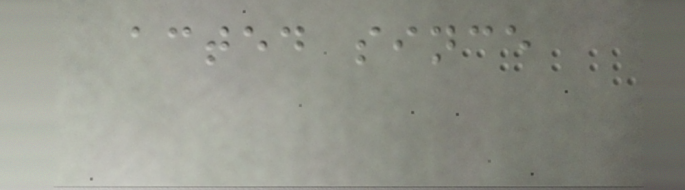acted since
